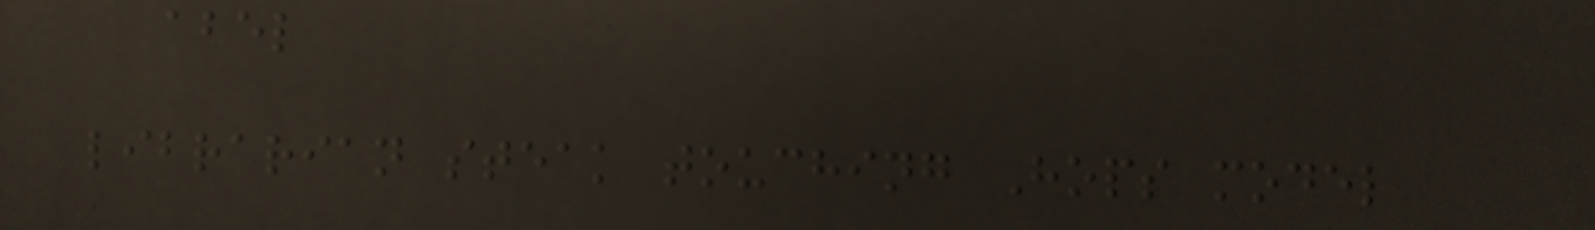abel
librarian steak touching Hops model
